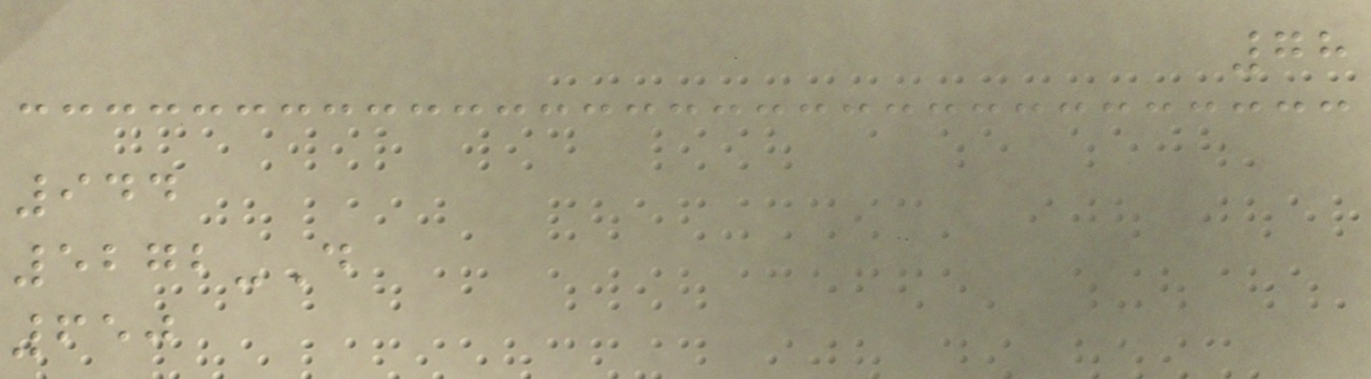78
944
5272-D
650
